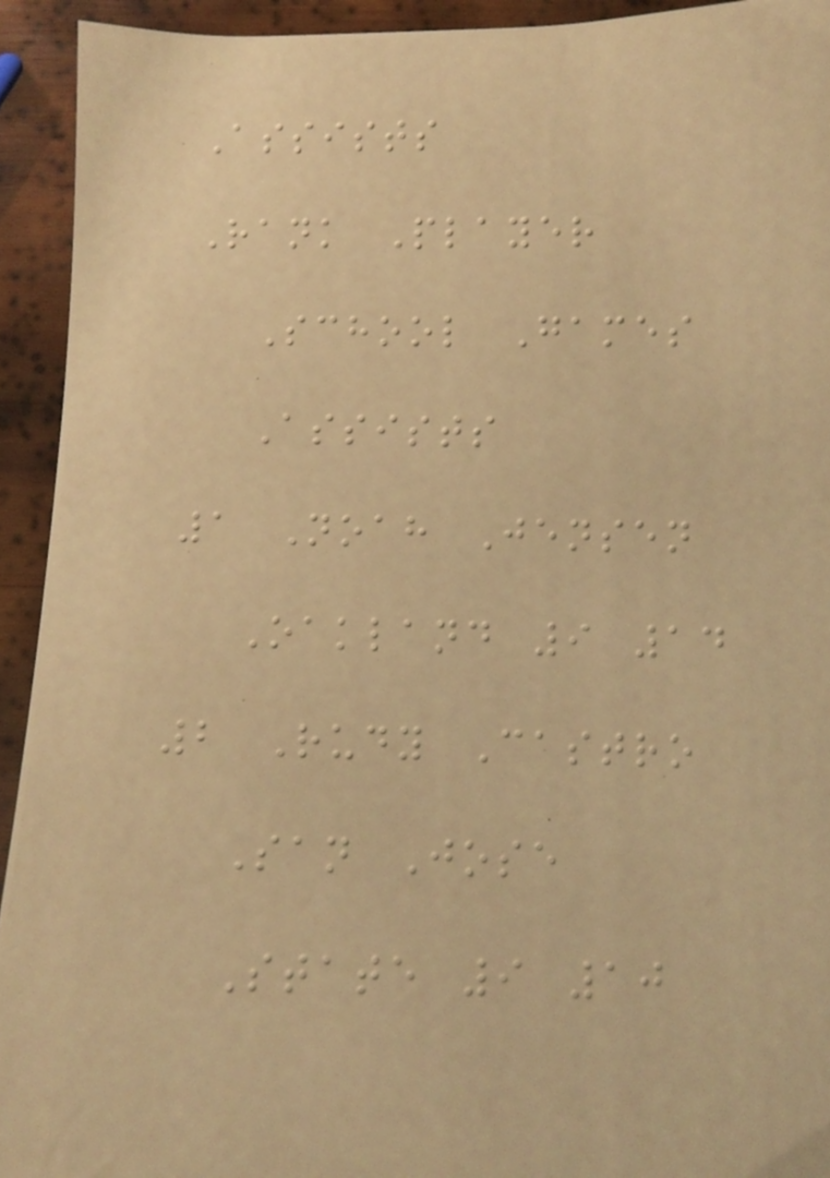Assists
Rank Player
School Games
Assists
1 Noah Jensen
Oakland 9 14
2 Rudy Castro
San Jose
State 9 10
